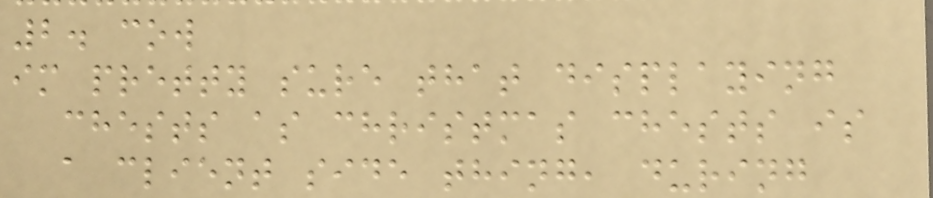2. cow
im pretty sure that displaying
chests as christmas chests is
a client side thing, during
